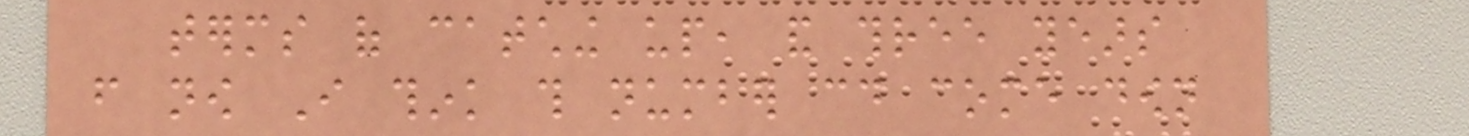terms of catching up, and three years
from now I think this number could come down
